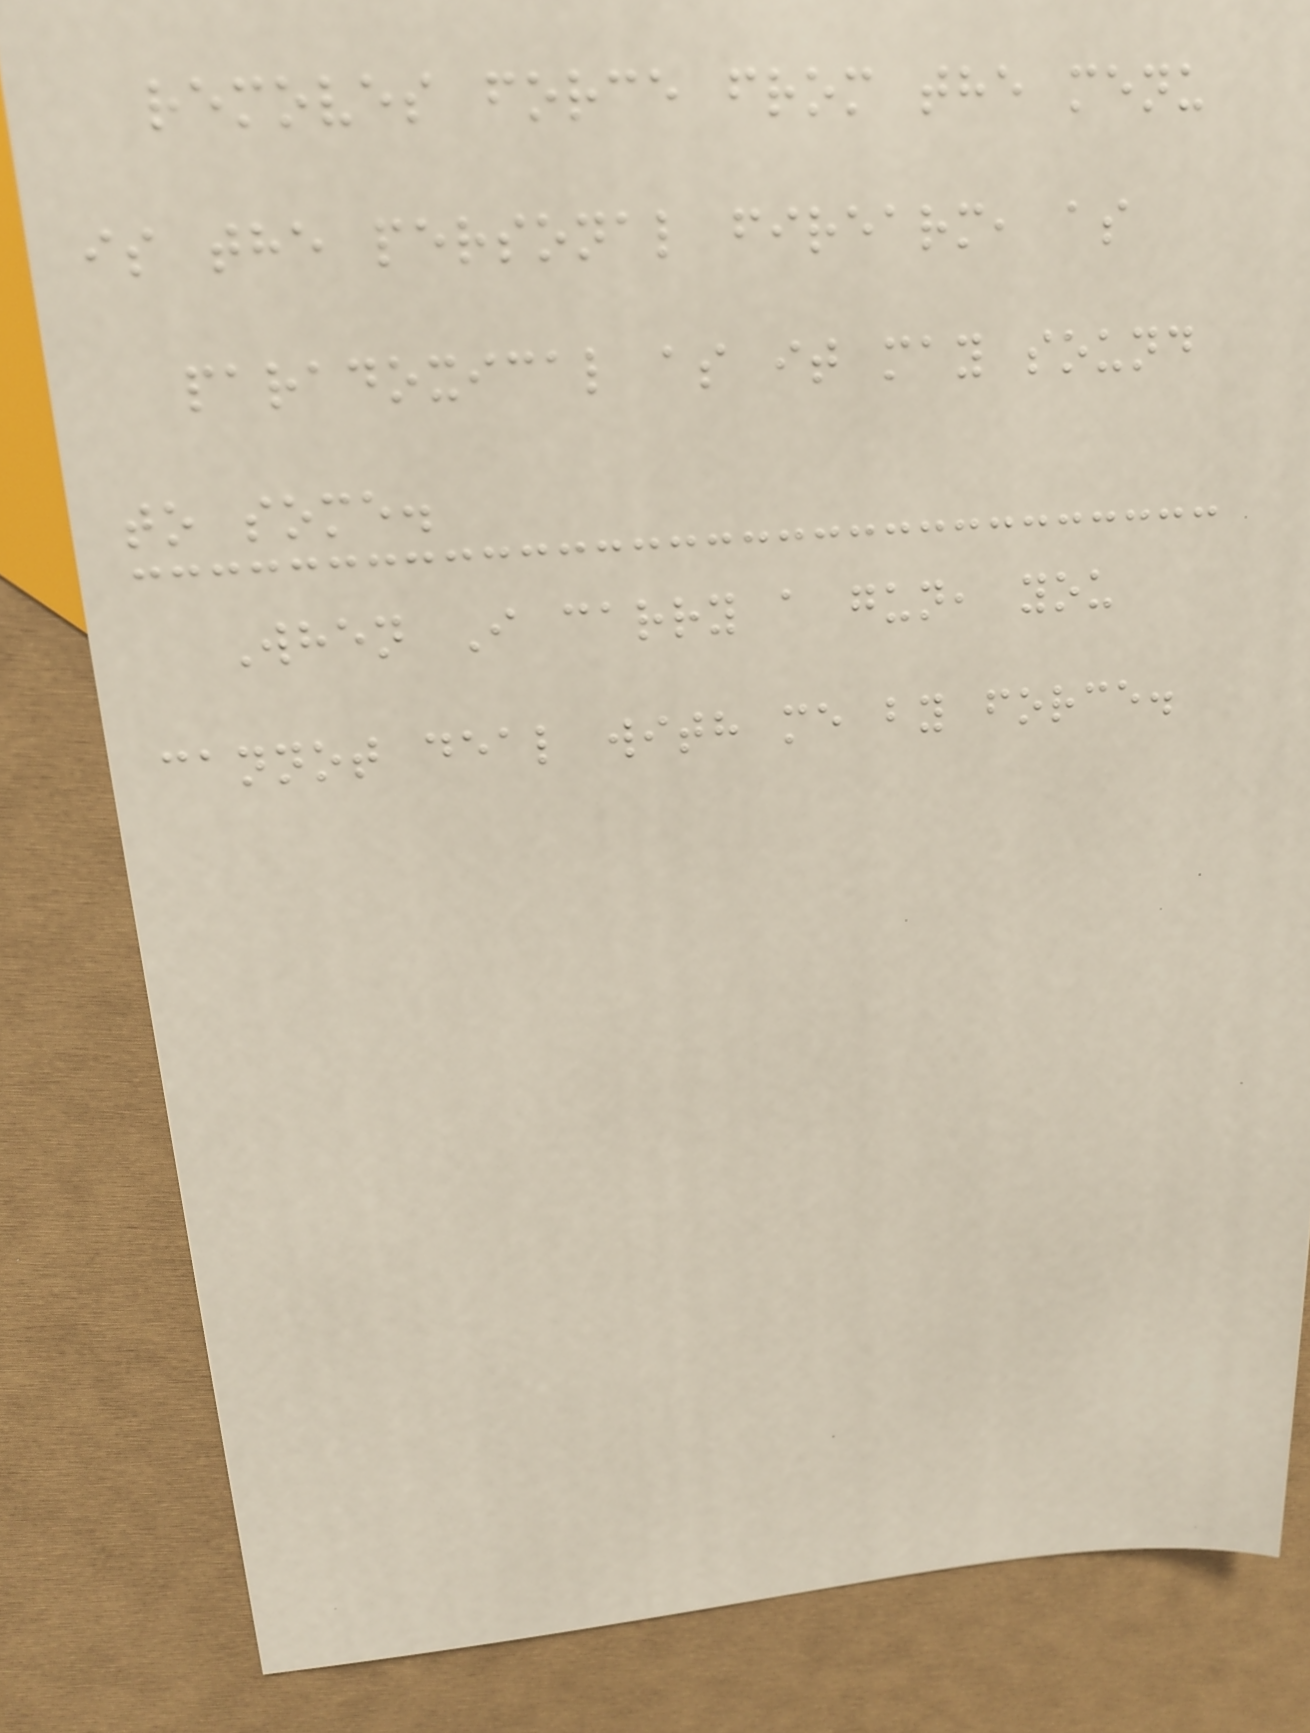removes force from the menu
is the personal firearm, as
paradoxical as it may sound
to some.
When I carry a gun, you
cannot deal with me by force.
